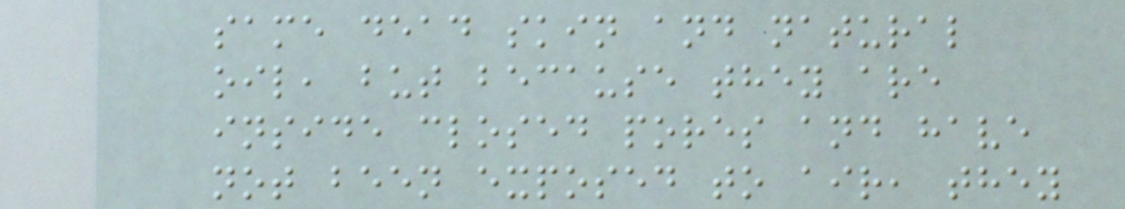same dead skin and natural
oil, but because they are
inside closed pores and have
not been exposed to air, they
